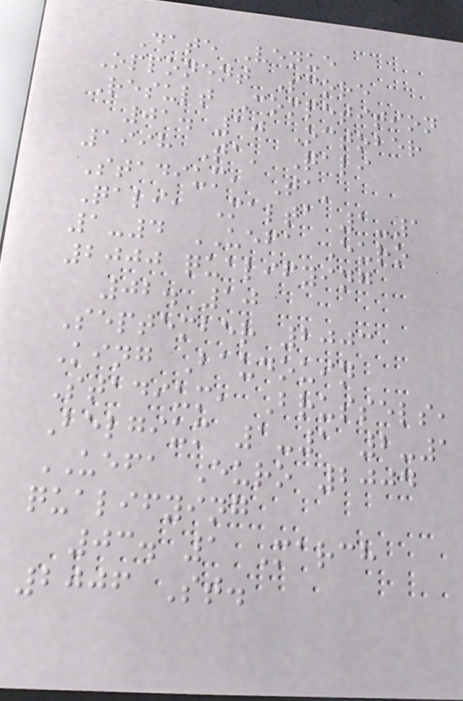Date Venue
Opponent Score
Result Competition
01. 10 October
1998 Ta' Qali
Stadium, Ta'
Qali, Malta 1-1
1-4 UEFA Euro
2000 qualifying
02. 10
September 2003
King Baudouin
Stadium, Brussels,
Belgium 1-1 2-1
UEFA Euro 2004
qualifying
03. 1 March
2006 St.
